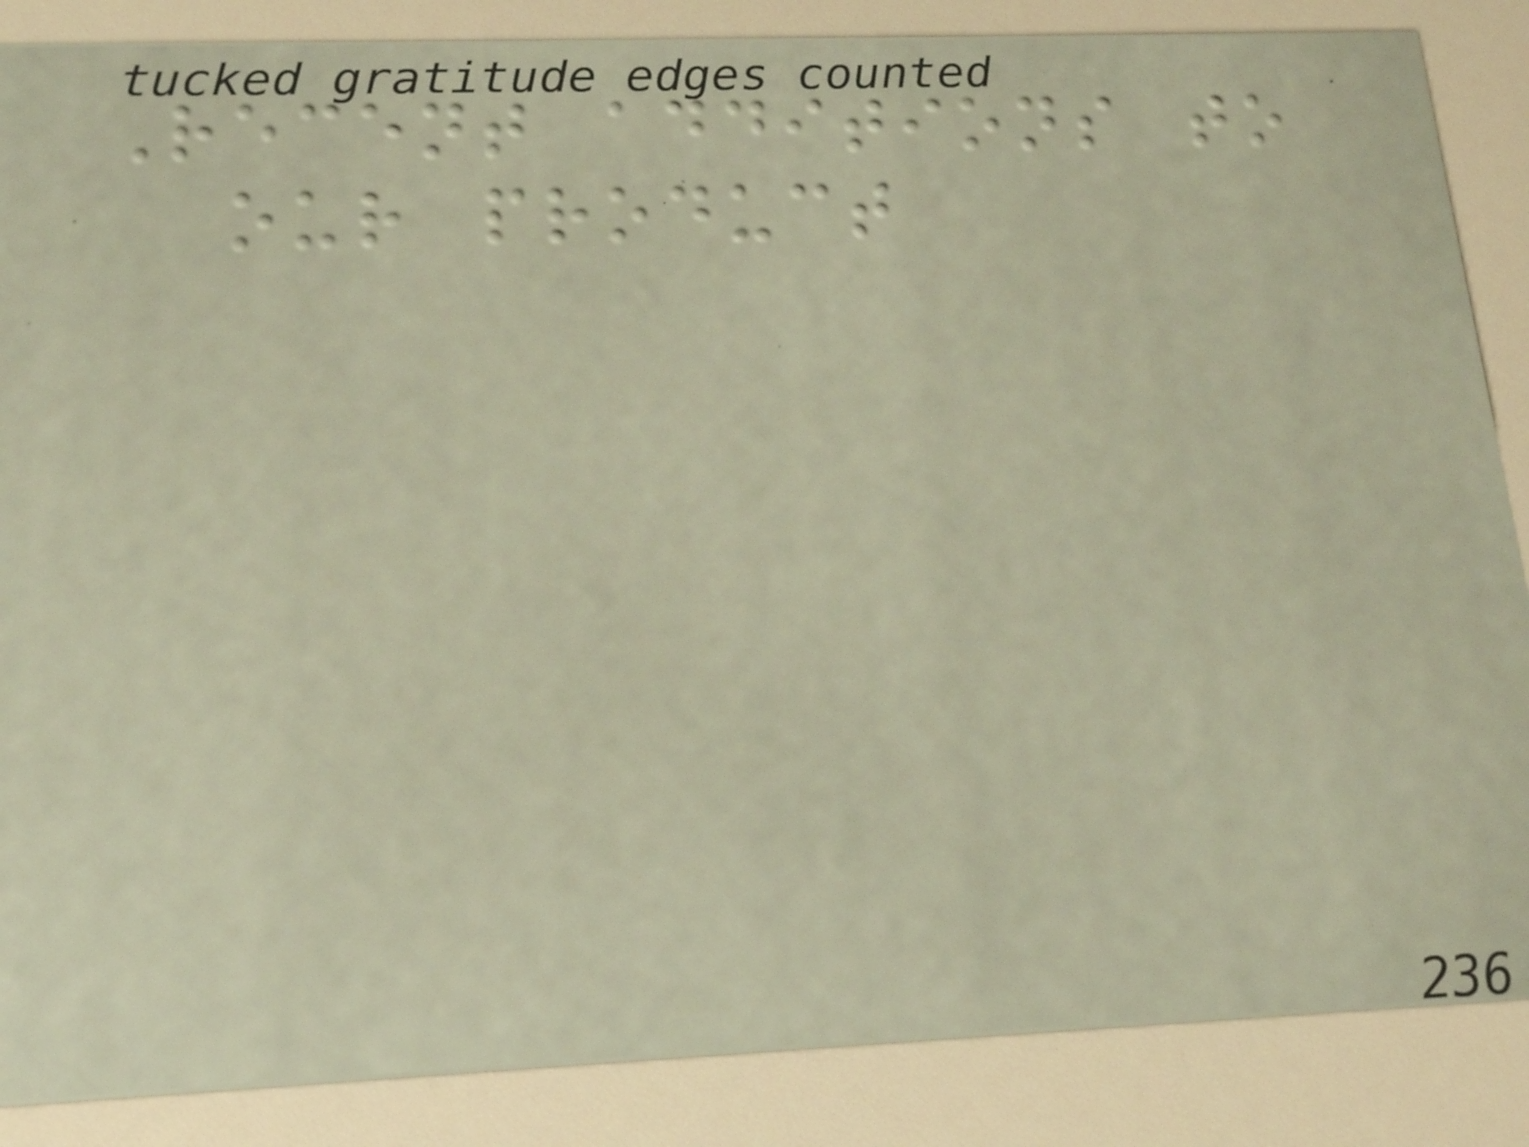Recent additions to
our product
